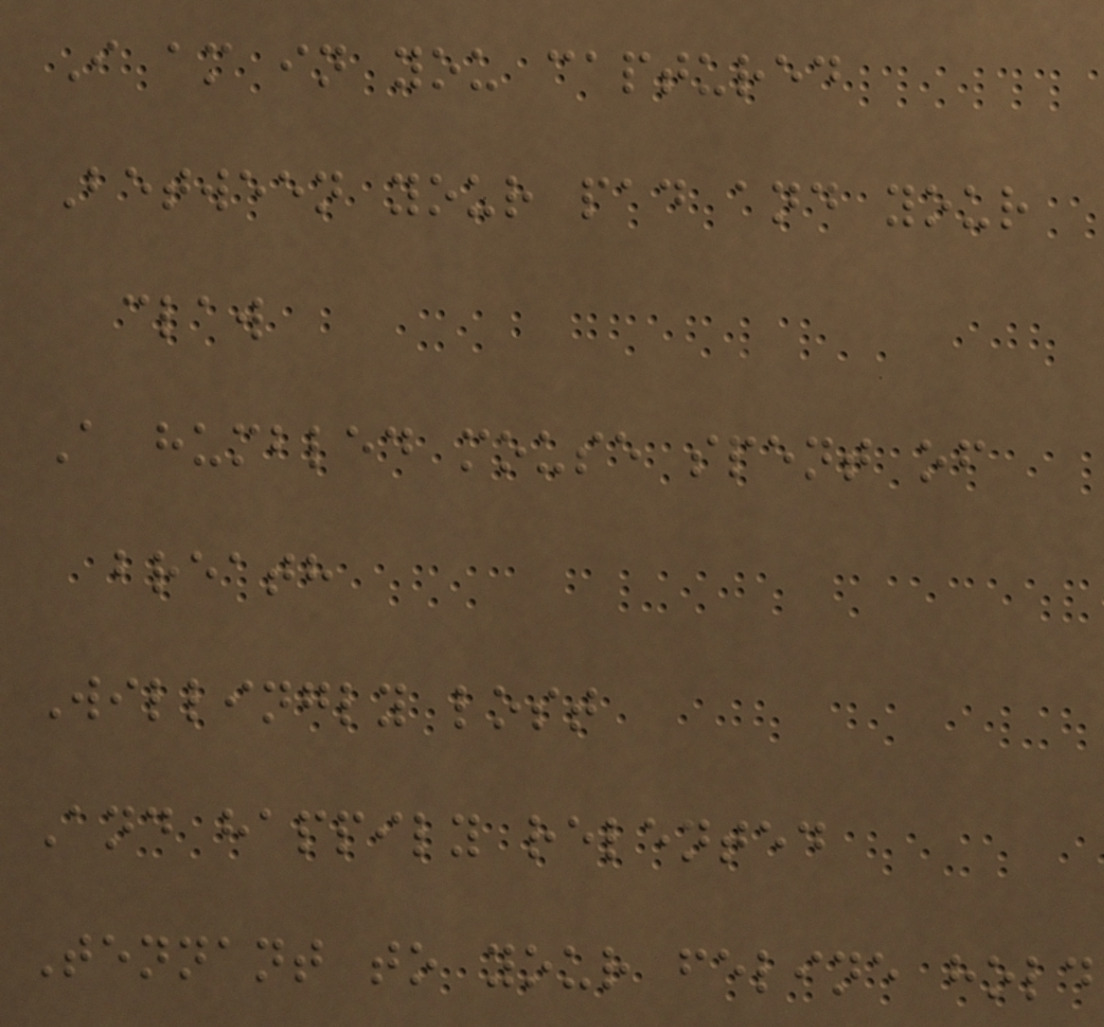I am in you captured
Between your pad and your
claw
A humbled mouse spent of
breath
Willingly lost
And happily relented
Tennant to your feline hold
